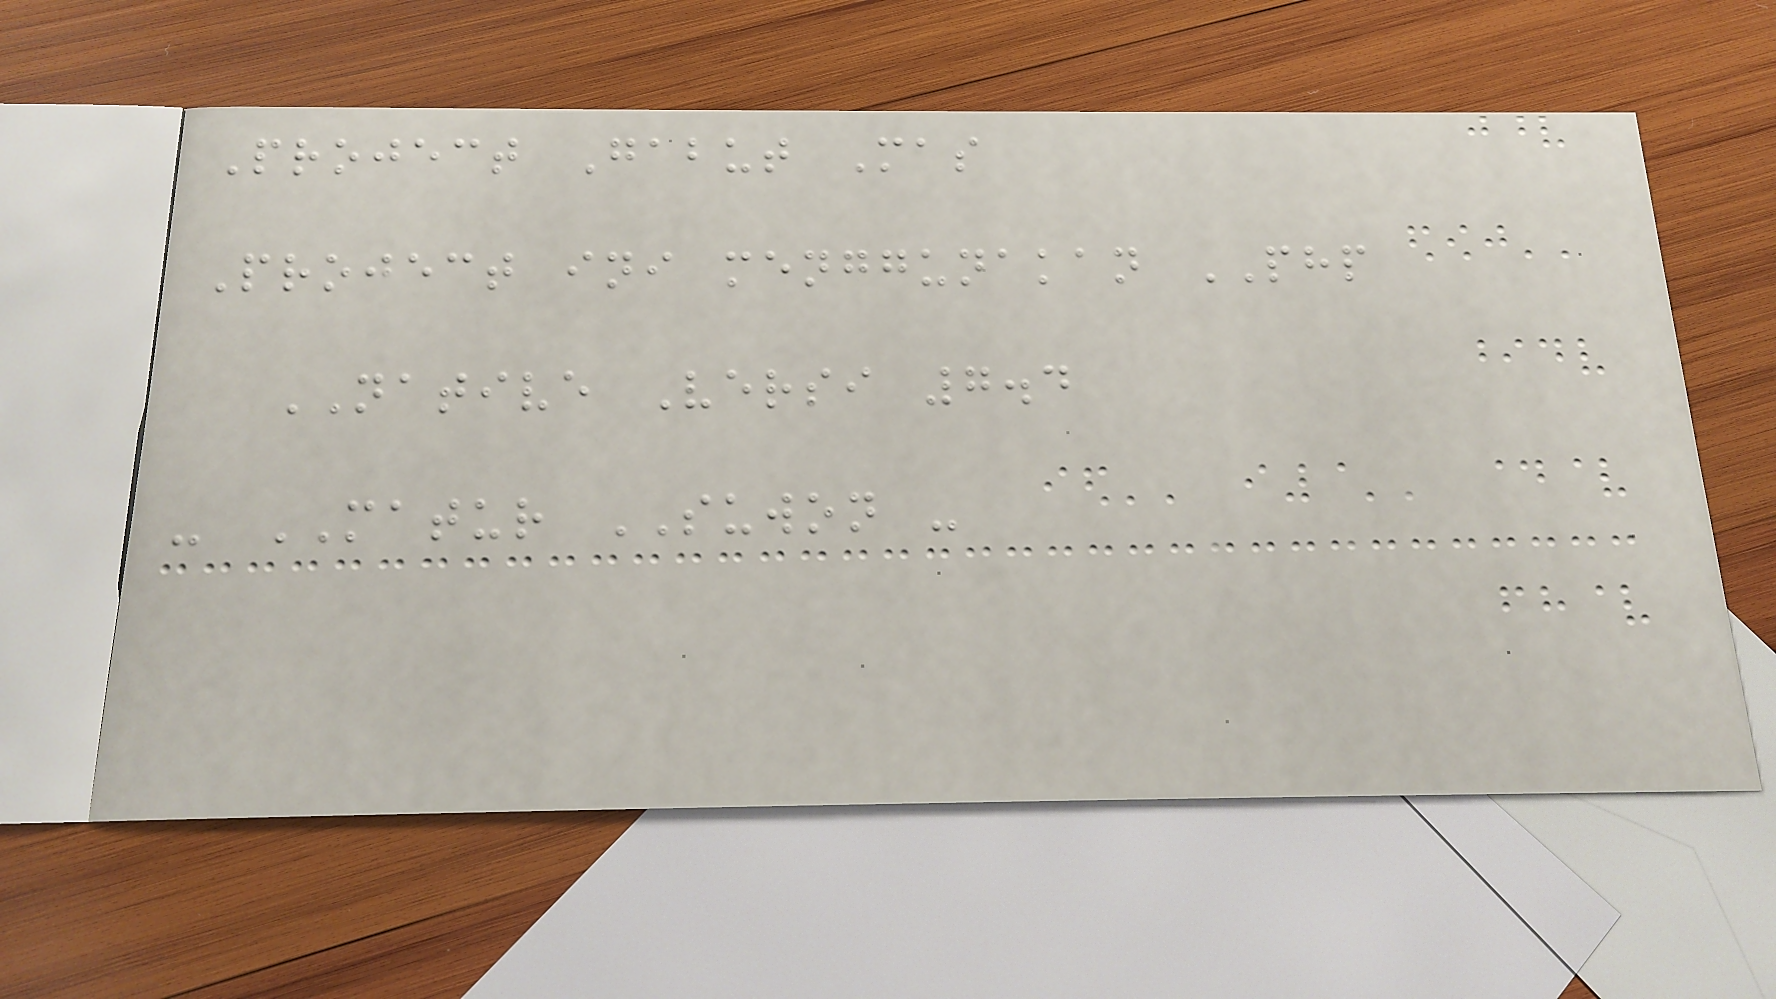Project Gabut Mas
Project ini menggunakan PHP
NATIVE Versi 7.4
- MATUR SUWON -
